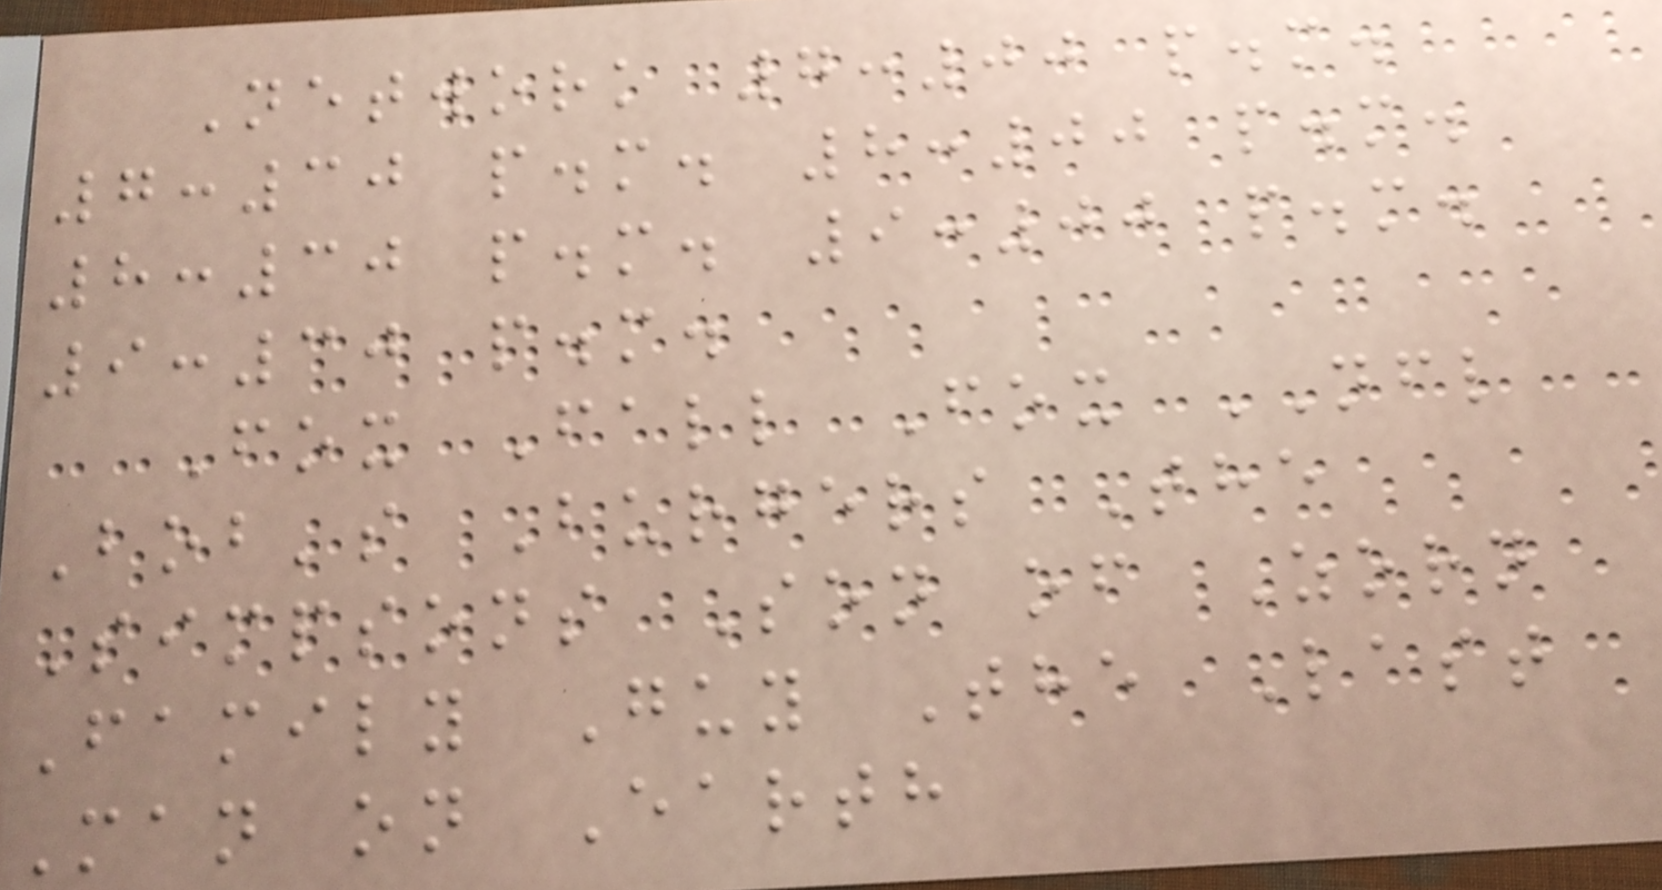Network 7:00 p.m.
7:30 p.m. 8:00 p.m.
8:30 p.m. 9:00 p.m.
9:30 p.m.
Fox Fall Fox NFL
Bob's Burgers The
Simpsons Son of Zorn
Family Guy The Last
Man on Earth
